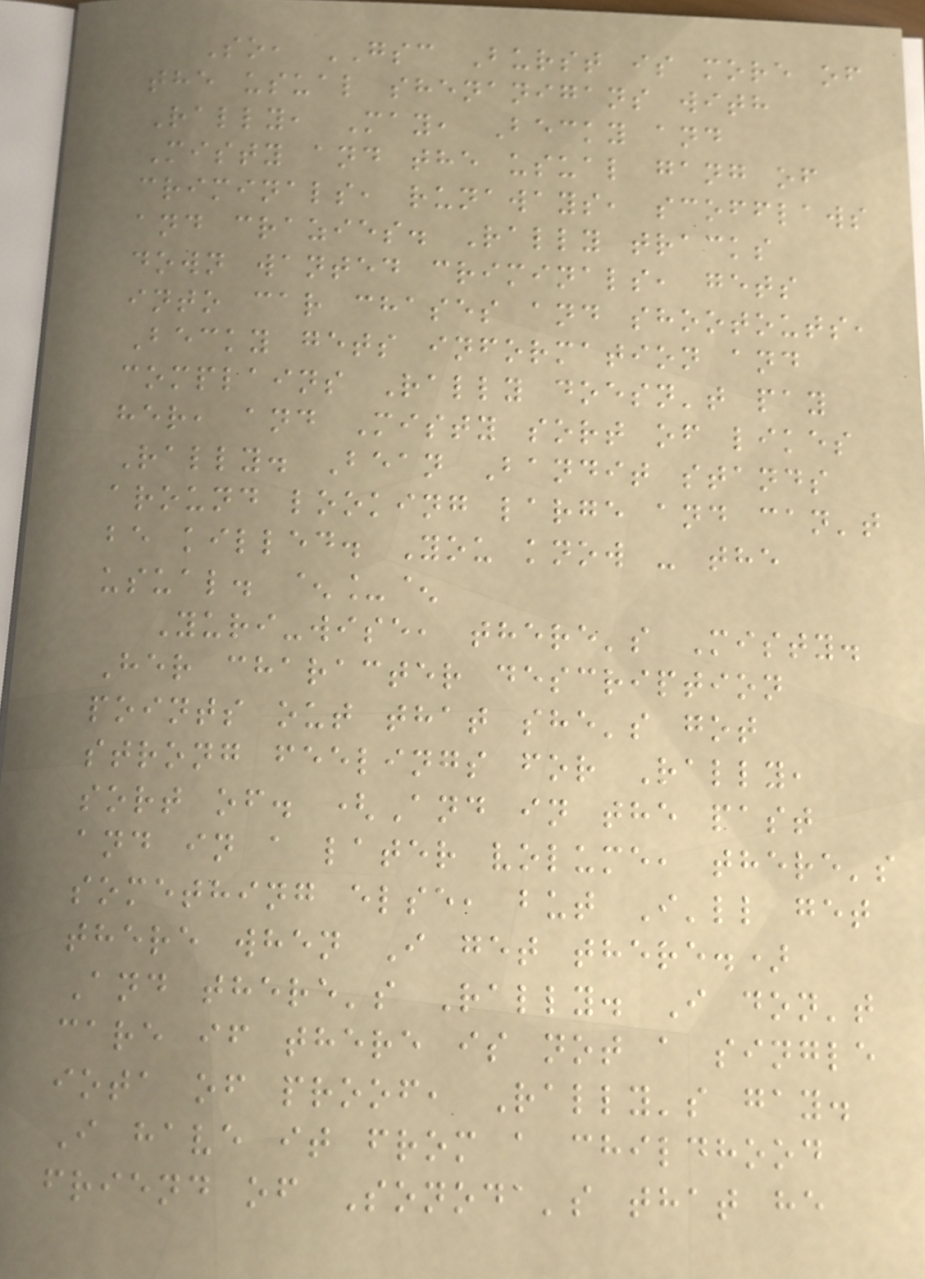So, GSC Burst is more of
the usual shenanigans with
Rally, May, Becky and
Misty and the usual gang of
criminals, runaways, scofflaws
and crazies. Rally tracks
down wanted criminals, gets
into car chases and shootouts,
Becky gets information and
complains Rally doesn't pay
her, and Misty sort of likes
Rally. Bean Bandit stands
around looking large and can't
be killed. You know - the
usual. ^_^
Yuri-wise, there's Misty.
Her character description
points out that she's got
strong feelings for Rally,
sort of. (And in the past
and in a later volume, there's
something else, but I'll get
there when I get there.)
And there's Rally. I don't
care if there is not a single
iota of proof, Rally's gay.
I have it from a childhood
friend of Sonoda's that he
